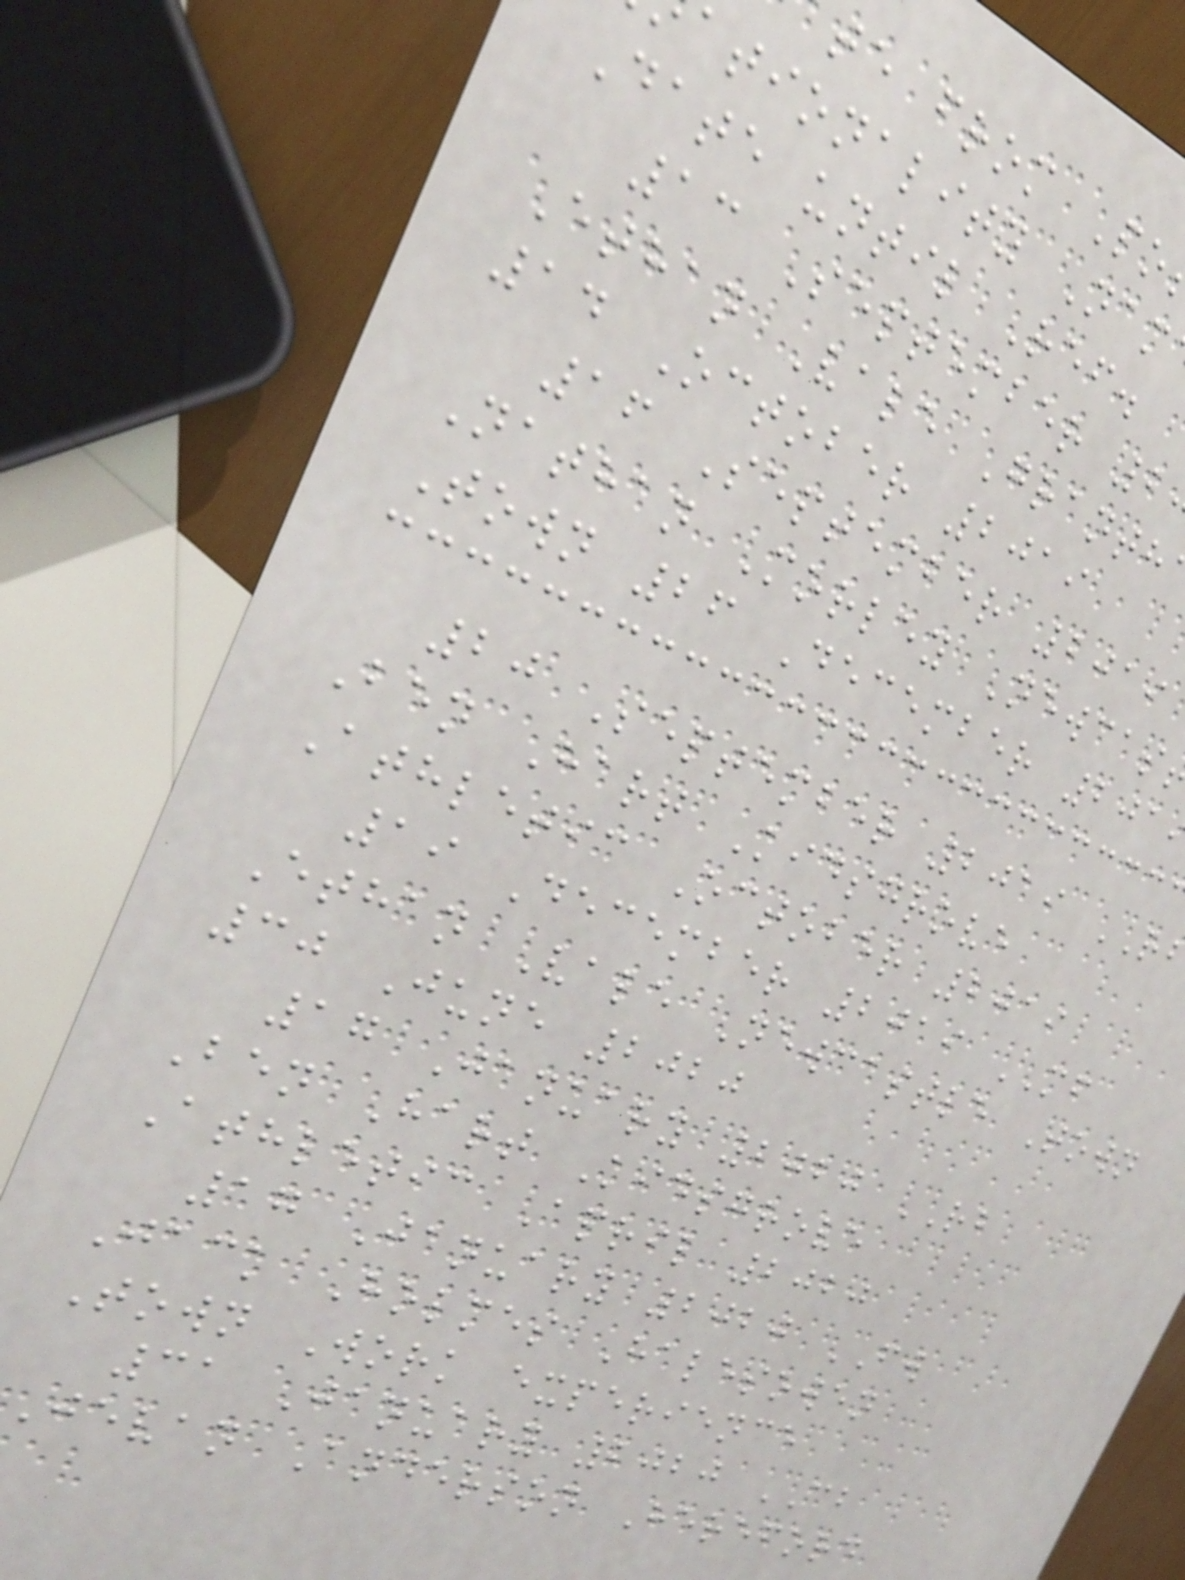te from Po
ationality Nam
Date until Ref.
13 September 2
Ethan Vale Granth
14 October 2019
16 September 2019
Nathan Morley Newcas
Town 26 December 201
20 September 2019
Ben Hart Kidsgrove
Athletic October 2019
19 December 2019 MF
Ethan Vale Newcastle Town
30 June 2020
17 January 2020 RB
Ben Hart Kidsgrove
Athletic April 2020
17 January 2020 FW
Jack Holmes Halesowen
Town Work experience
31 January 2020 CB
jevan Anderson Hereford
